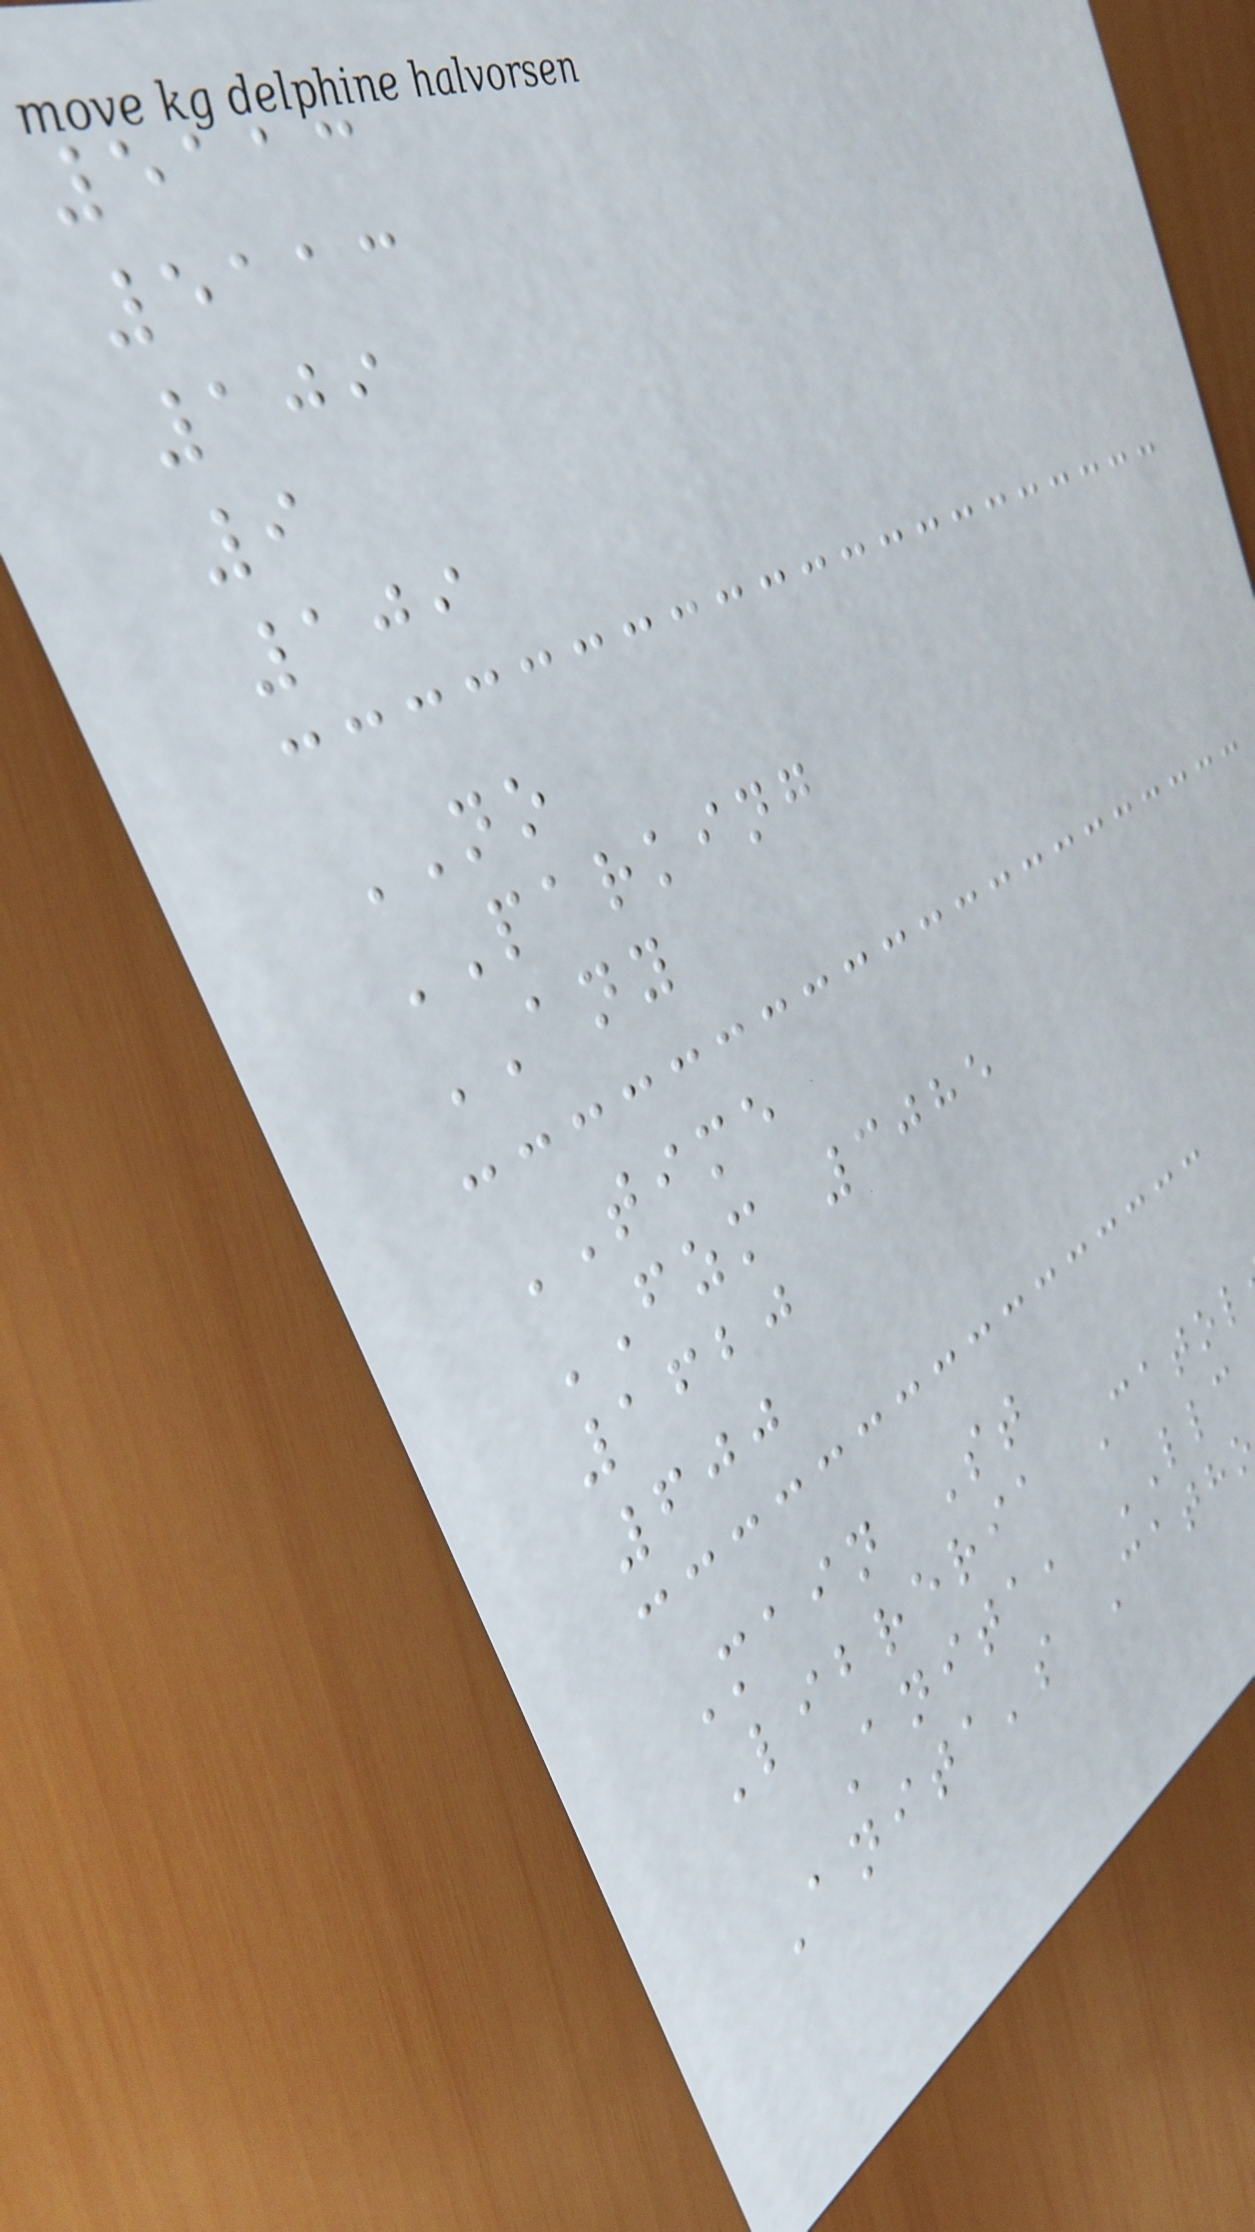5113
5113
109
9
109
NO
PARKING
ANY
TIME
FZM 3085
1620
600
Main St
Libreria Catol
Anita, LLC
Anita's Cath
